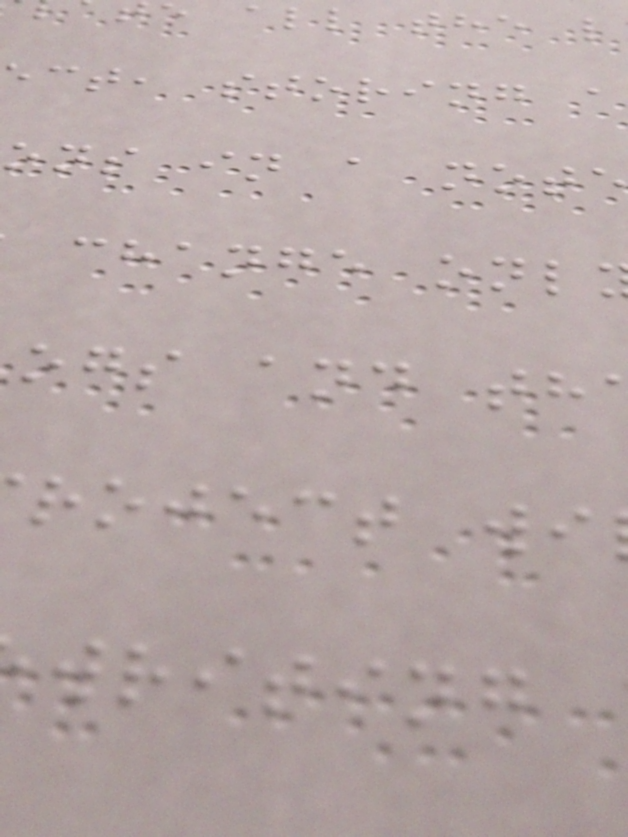all the l
ct, storing a
ons in a note
change onl
ogs and th
roject wi
writing
